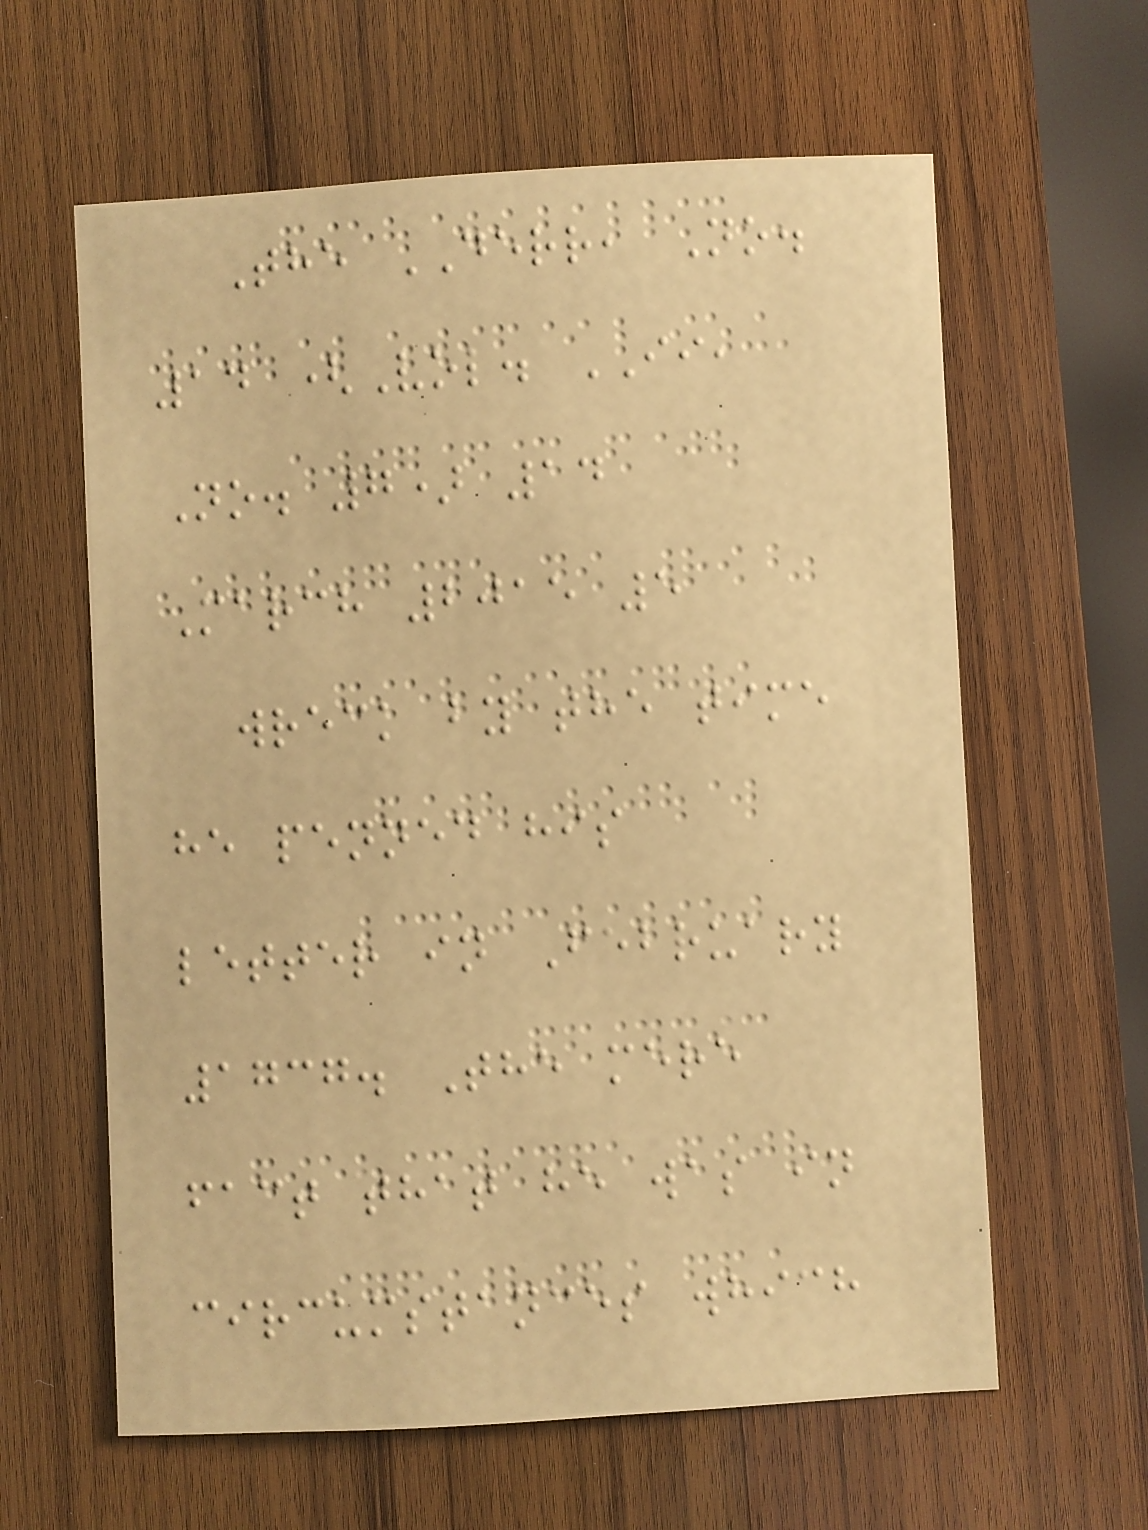The DERR, No.
14 (Vol. II,
No. 7) 14
March 2015 5
wreck by the time
he penned his
letter in February
1737. The mere
fact that he was in
circumstances which
